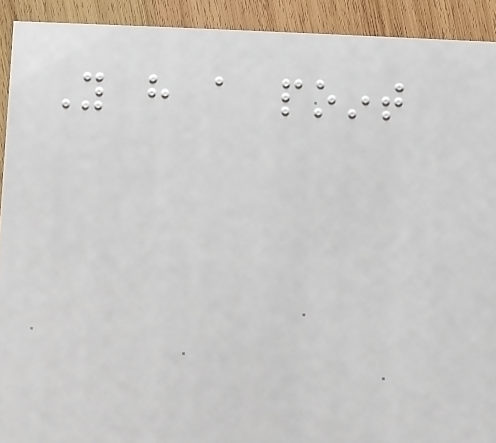You have a point
